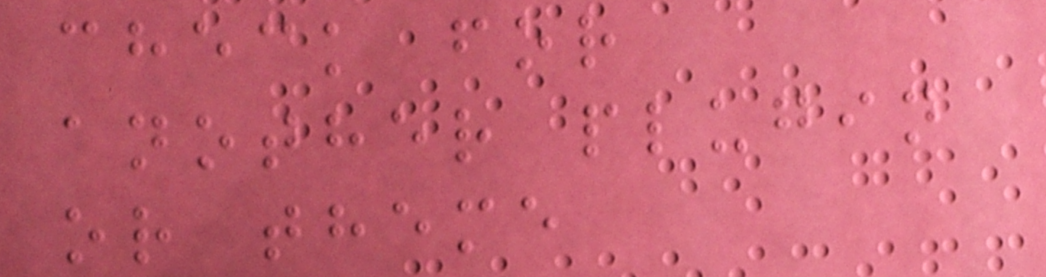check for
another plugin
or theme
